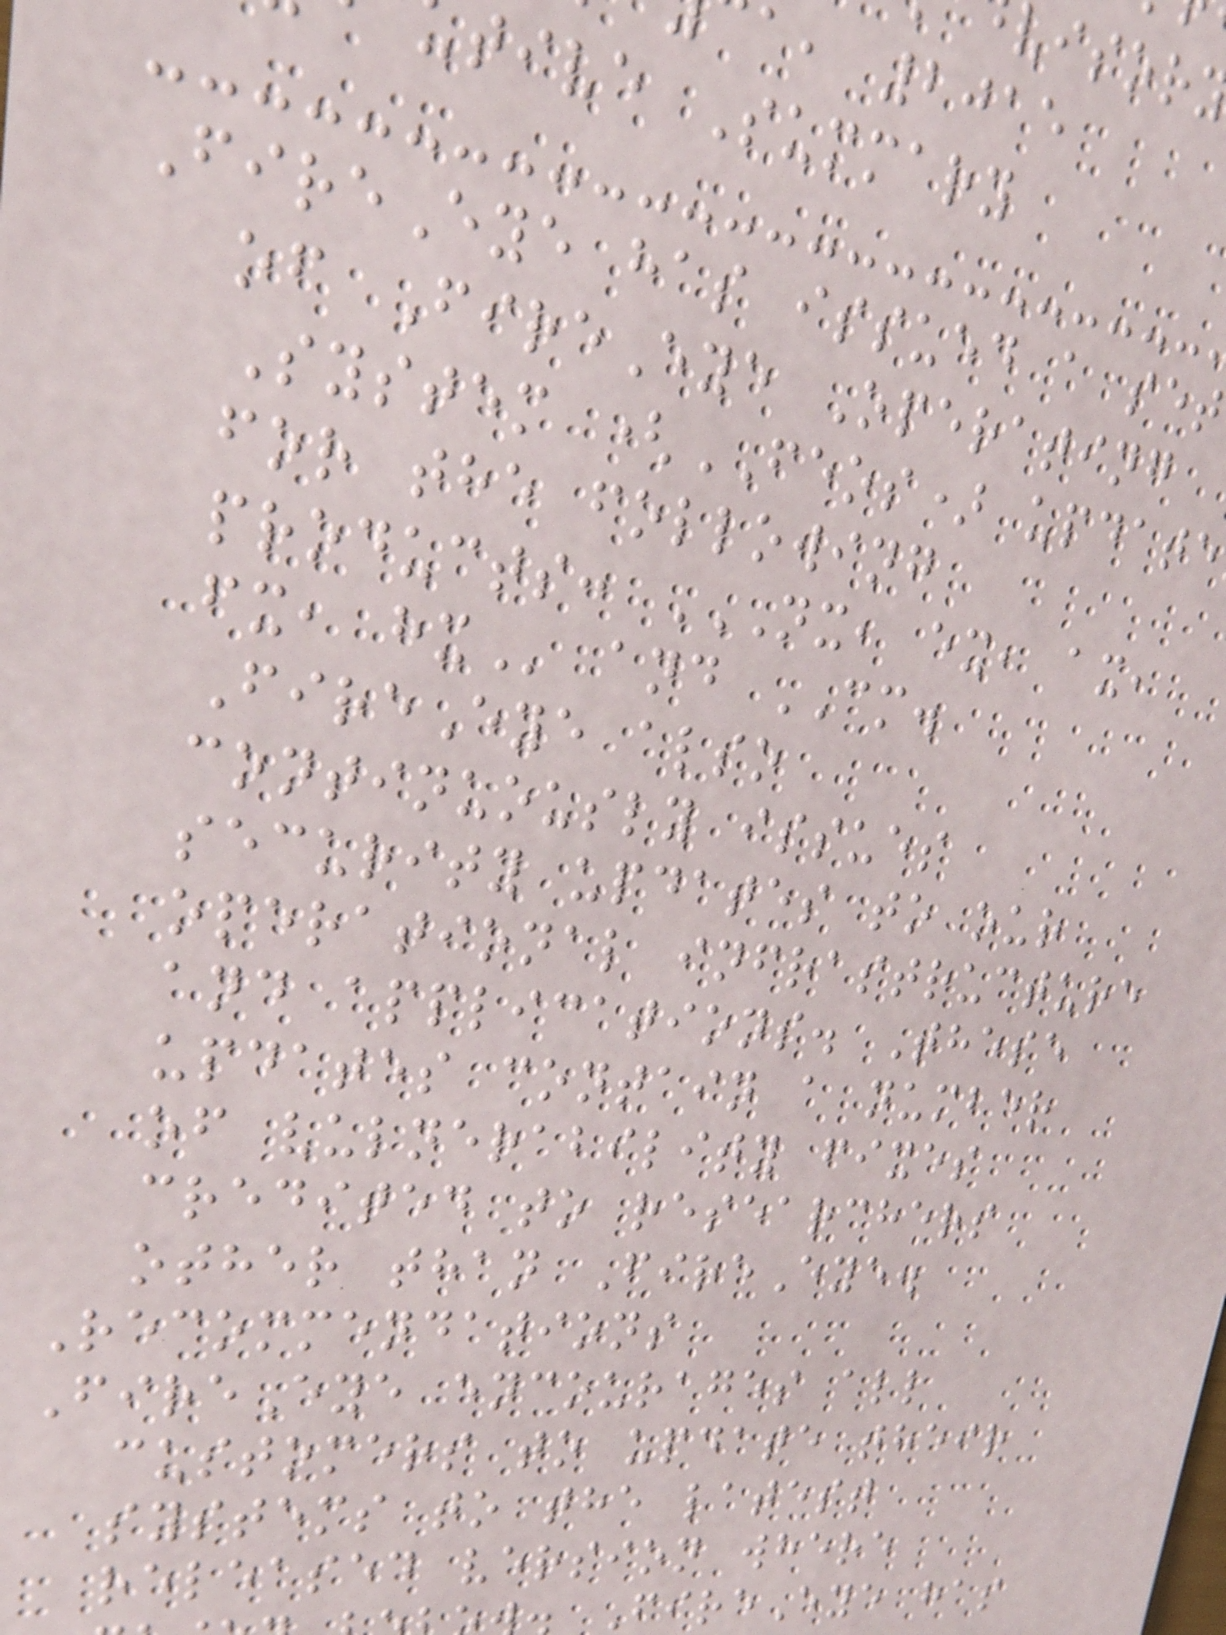a, 2015
tive Summary
FireEye has issued a set
of FireEye Operating
System (FEOS) update
for the following
products: NX, EX, AX,
FireEye also
continuously issues
security updates to our
operational infrastructure
and applications. These
updates contain a number
of vulnerability fixes
credited to researchers
other than FireEye.
Recommendations
FireEye encourages all
customers to update their
systems to the latest
released version where
FireEye has
